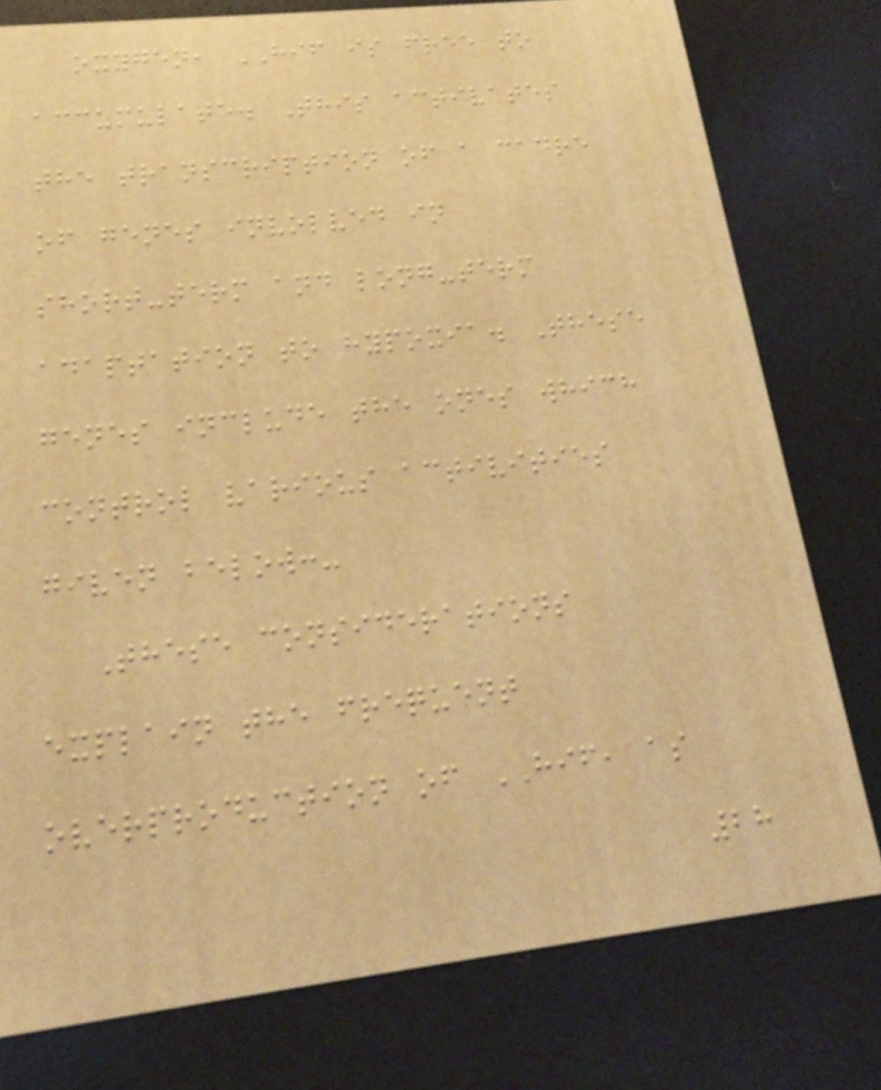oxygen, HIF is free to
accumulate. This activates
the transcription of a cadre
of genes involved in
short-term and long-term
adaptation to hypoxia. These
genes include the ones which
control various activities
given below:-
These considerations
explain the frequent
overproduction of HIF, as
28
